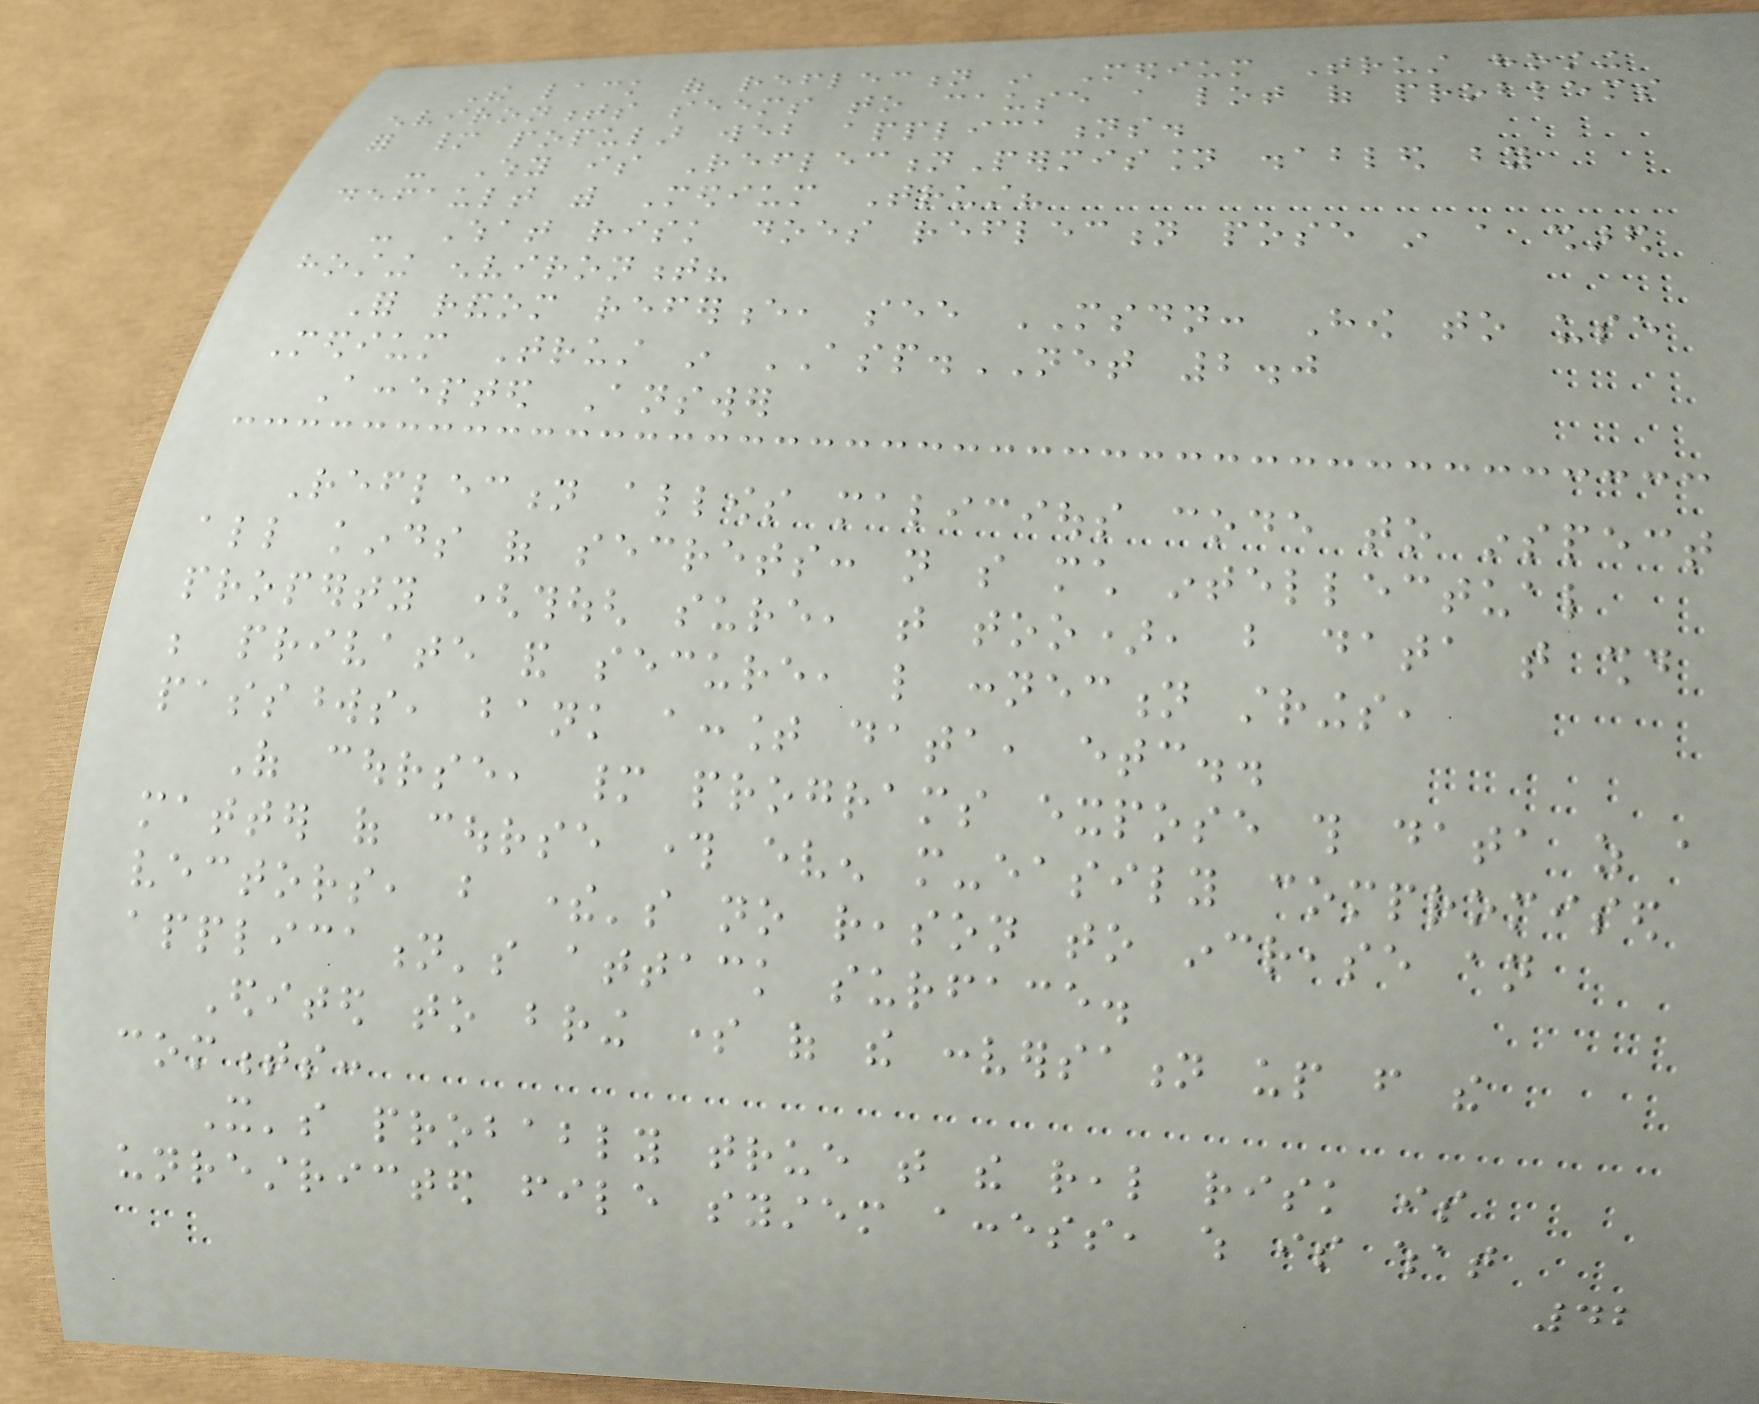The lack of reflection in Medium Trust hosting
environments seems to cause a lot of problems
for many popular web applications.
- Why is ReflectionPermission disabled by
default with Medium Trust?
- What risk does reflection pose in a shared
hosting environment?
For random reference, see MSDN: How to use
Medium Trust in ASP.NET 2.0
Accepted Answer
Reflection allows malicious code to inspect
all kinds of secrets: not so much intellectual
property (though sure, that too), but data that should
be private and secure, like connection strings,
passwords, bank account data, etc..
Of course, many programs expose this data as a
matter of course through even more-easily compromised
vectors, but there's no reason to increase an
application's attack surface.
Edited to bring some of the conversation up from the
comments:
It's probably true that the real risk is
unrestricted file system access, which is what
42
